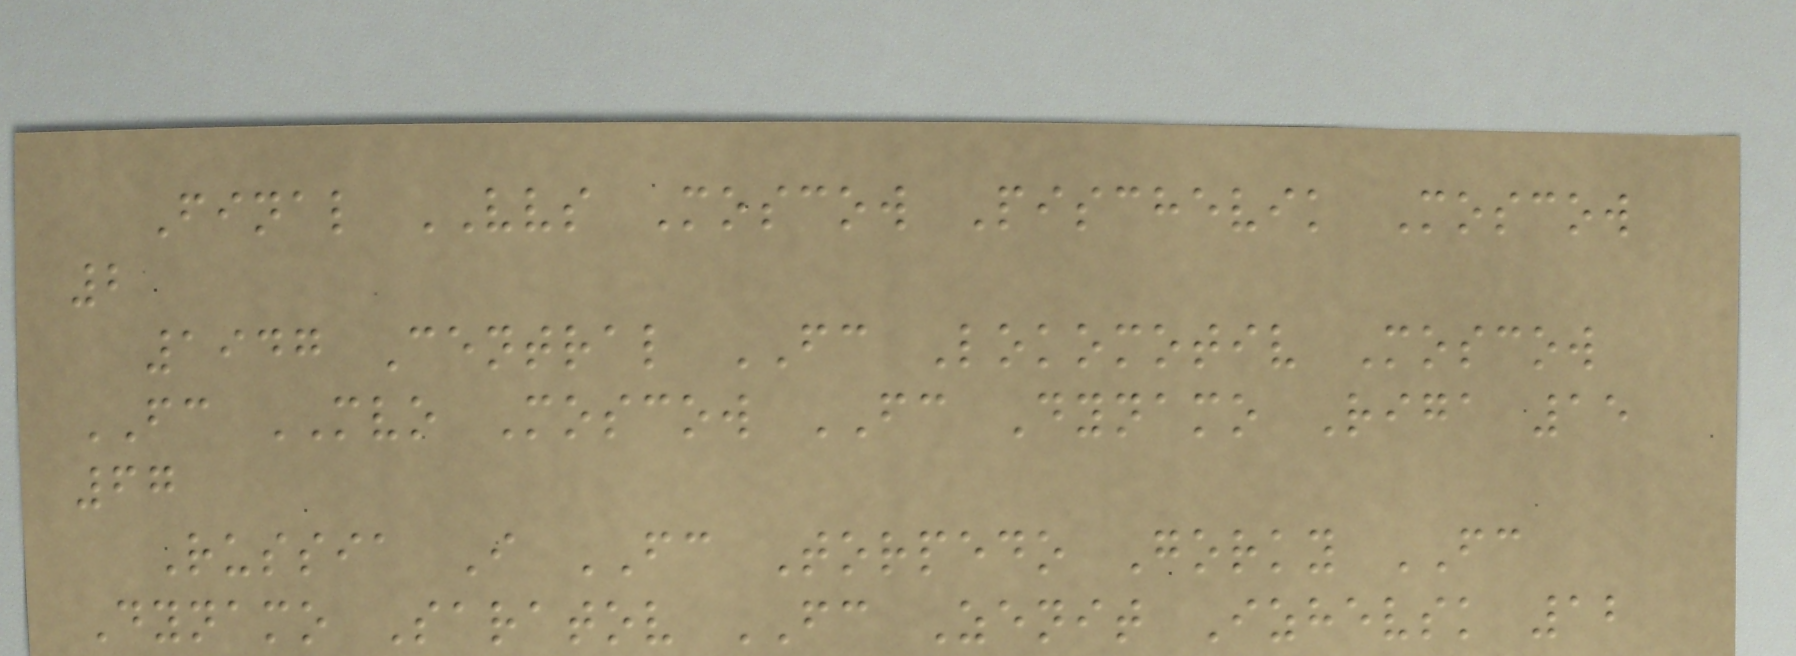Final VVS Moscow Pischevik Moscow
2
1947 Central FC Lokomotiv Moscow
FC MVO Moscow FC Dynamo Riga 15
67
Russia I FC Torpedo Gorky FC
Dynamo Saratov FC Zenit Izhevsk 12
